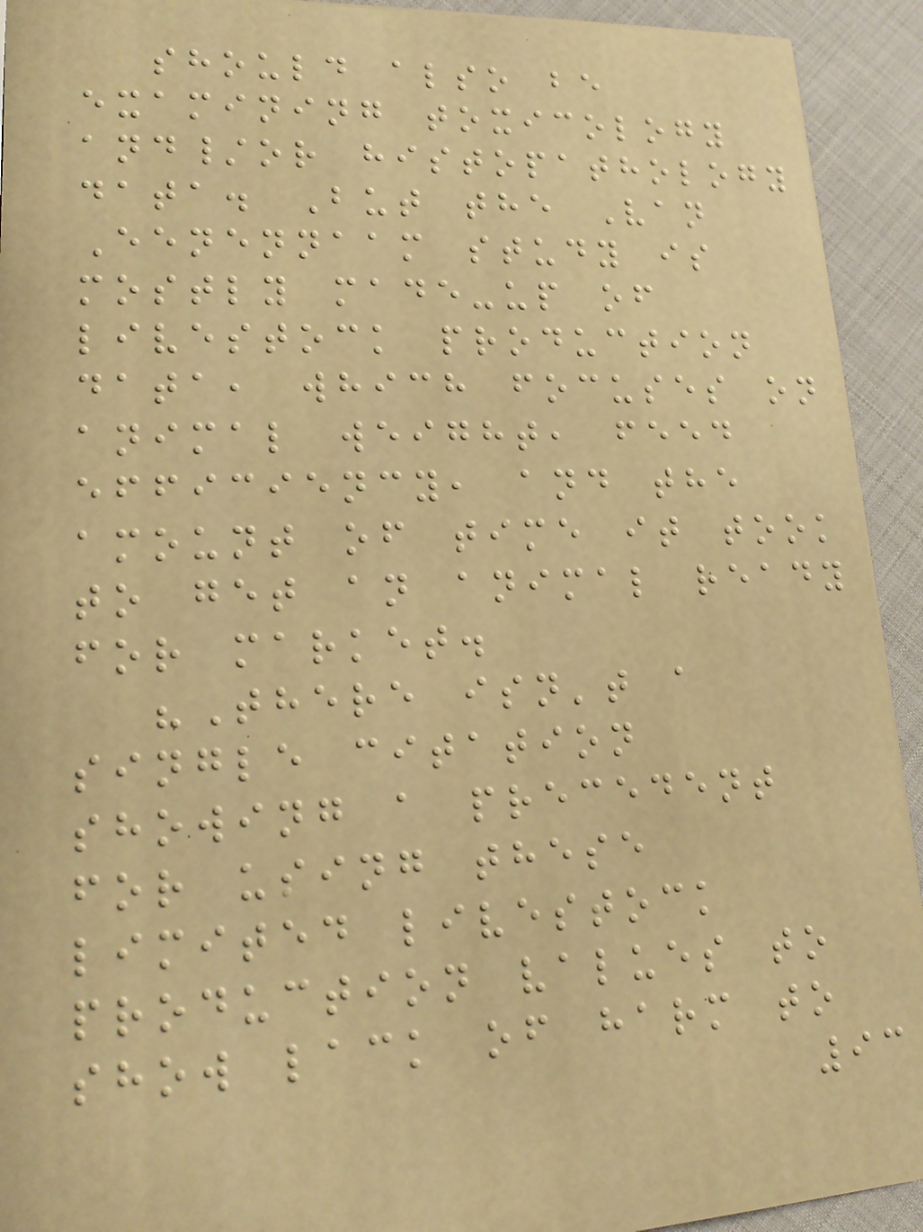should also be
examining toxicology
and/or histopathology
data. But the Van
Eenennaam study is
mostly made-up of
livestock production
data, which focuses on
animal weight, feed
efficiency, and the
amount of time it took
to get an animal ready
for market.
"There isn't a
single citation
showing a precedent
for using these
limited livestock
production values to
show lack of harm to
93
